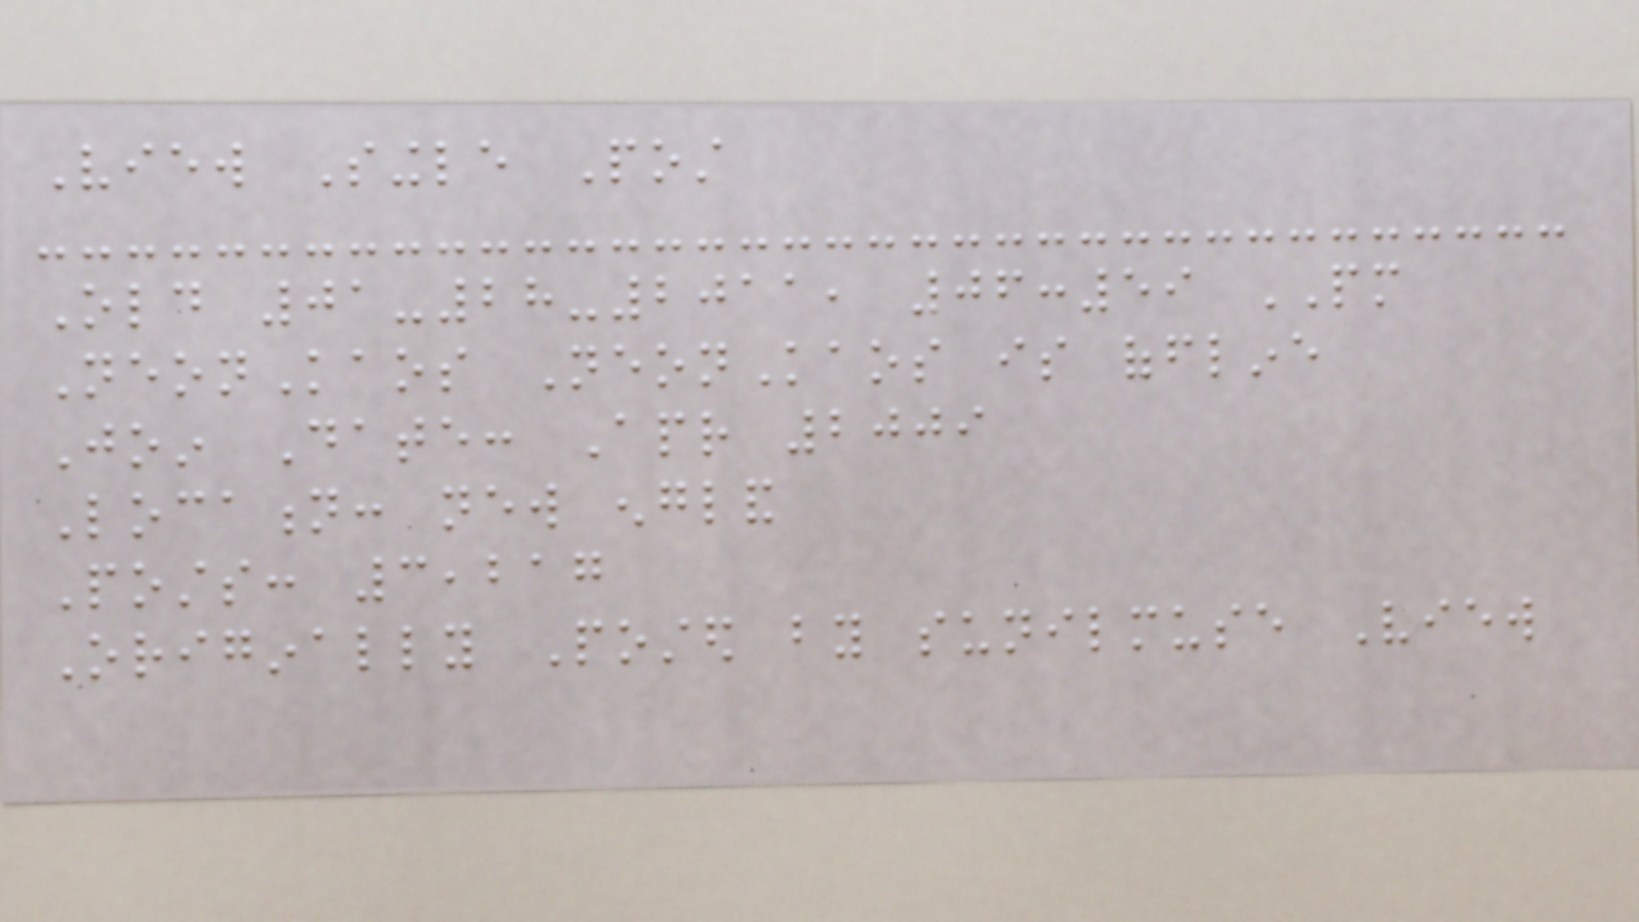View Single Post
Old 01-28-2011, 06:59 PM
NeonKaos NeonKaos is offline
Join Date: Apr 2009
Location: new england
Posts: 3,217
Originally Posted by sunilmuse View
